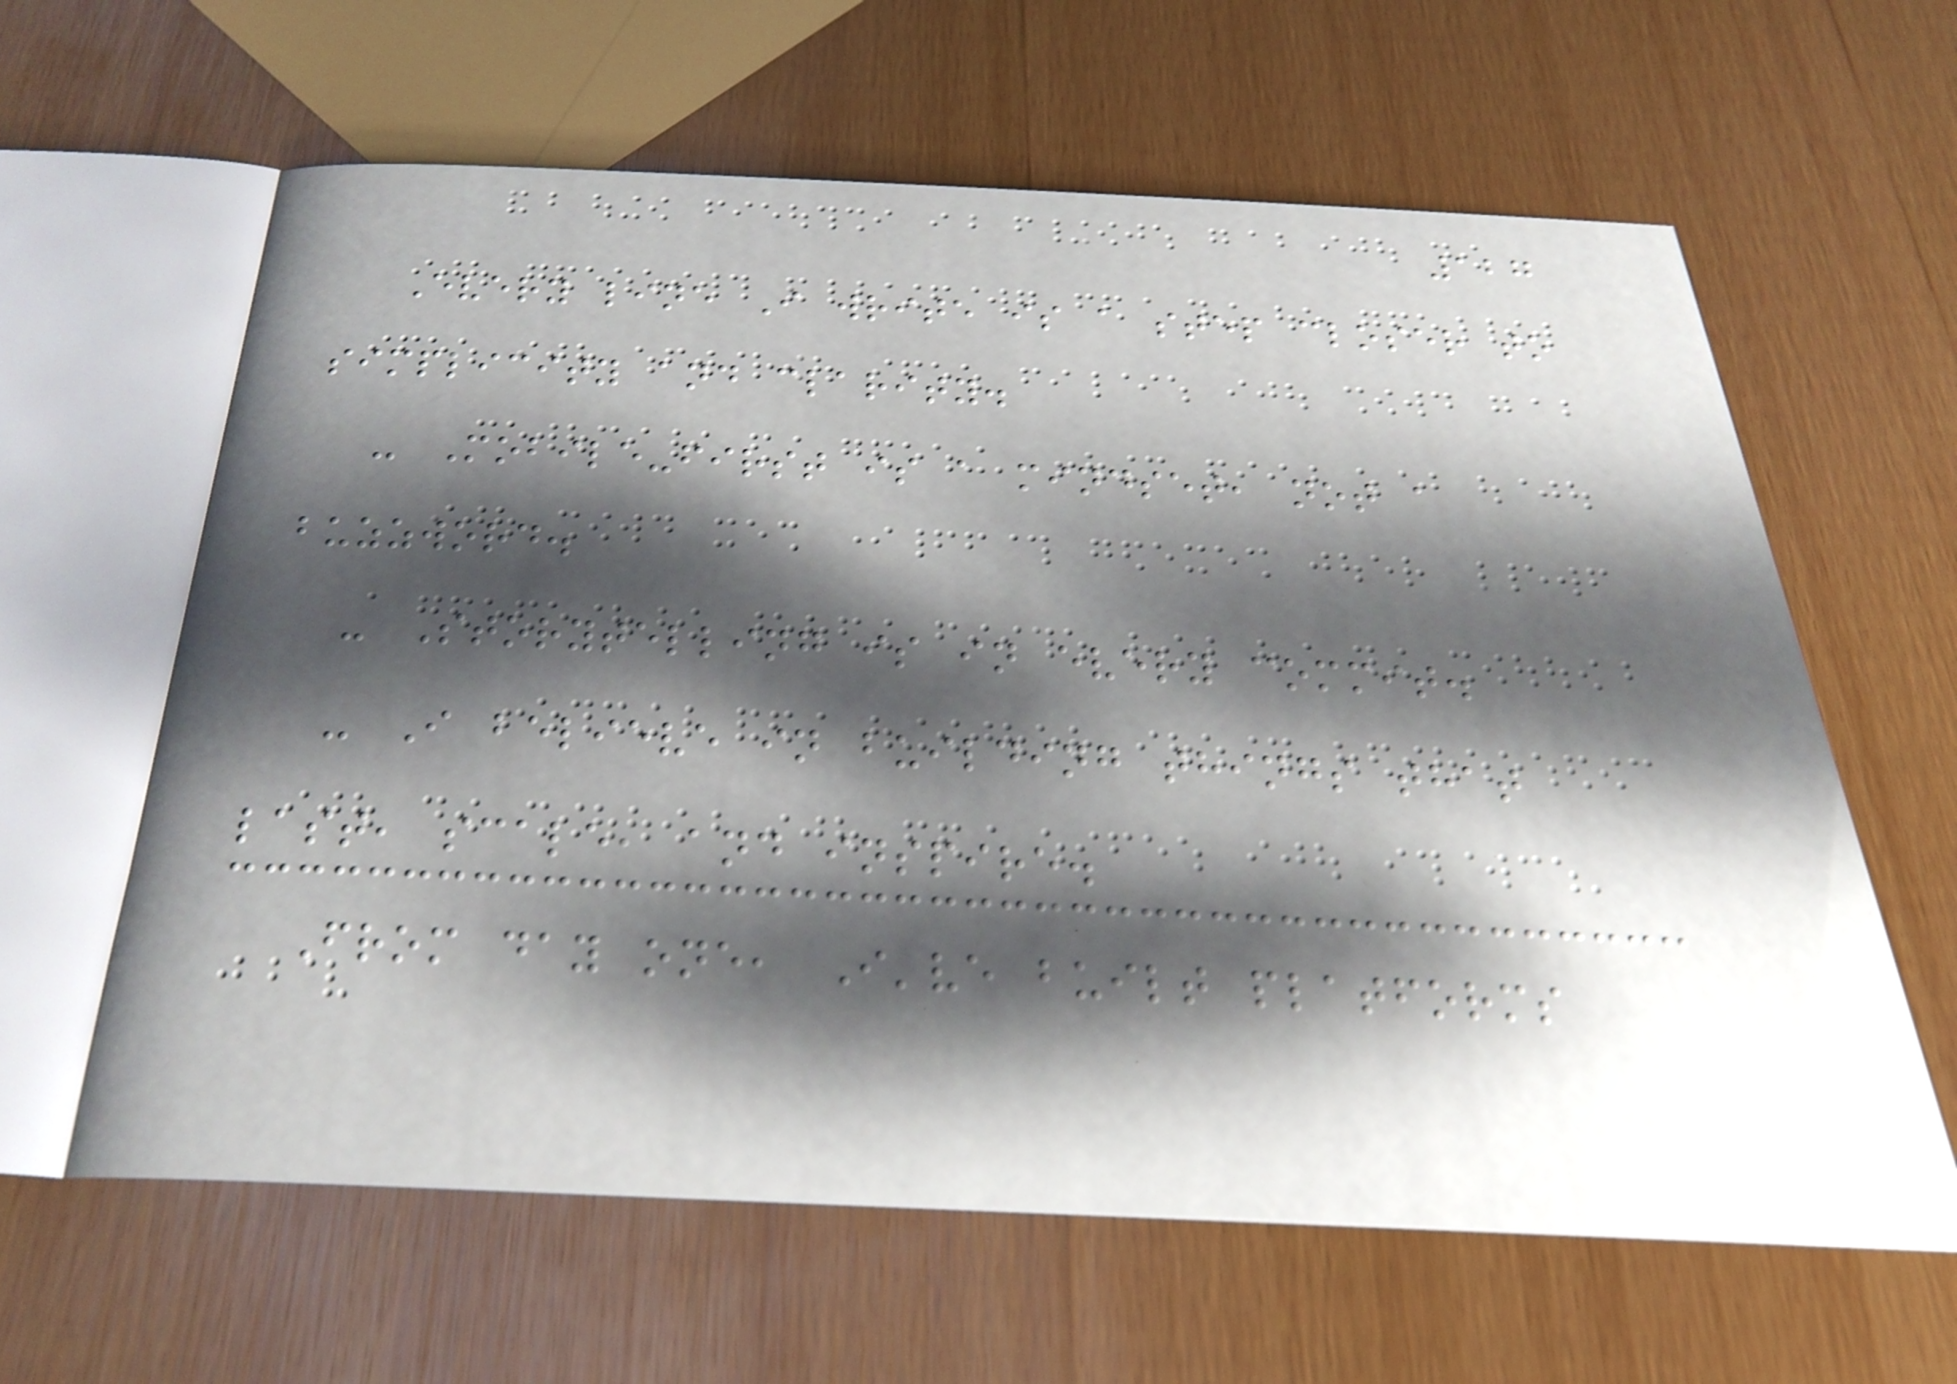127
Every line I write is a step closer to
simplicity and clarity.
- Mobile-first is a mindset, not a
buzzword.
- Storytelling is in every commit.
- I believe in building things that
last, scale, and inspire.
From day one, I've built platforms
